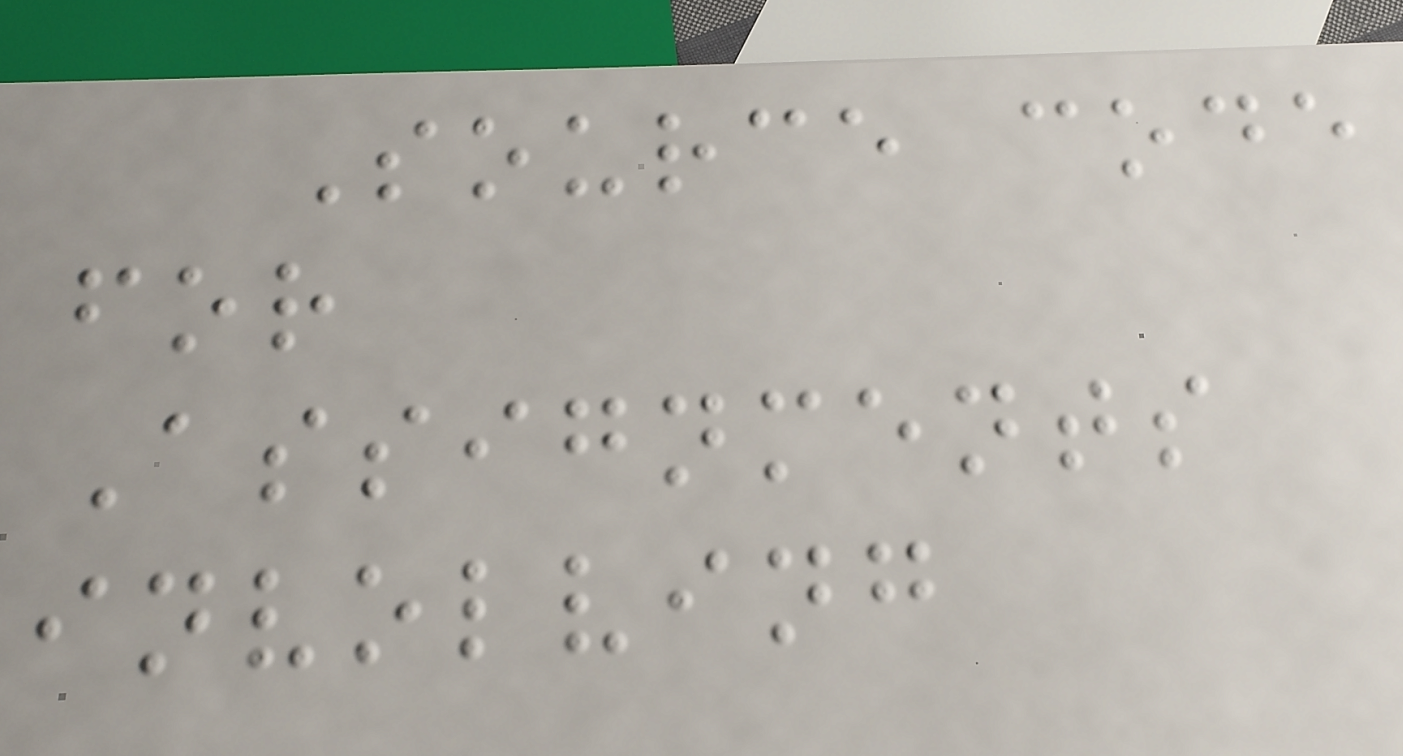Source code
for
Assignments
involving
